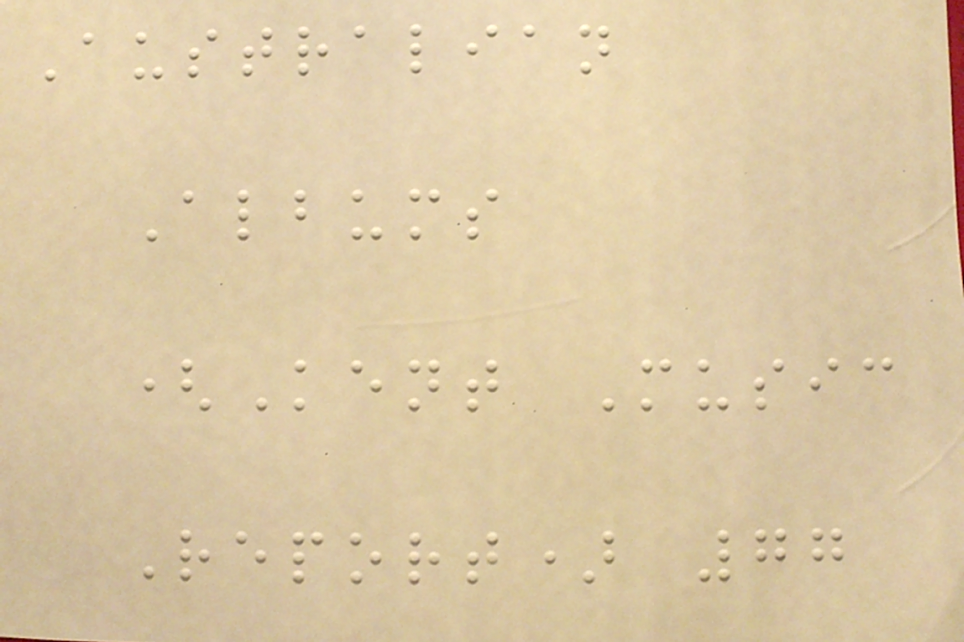Australian
Albums
(Kent Music
Report) 77
